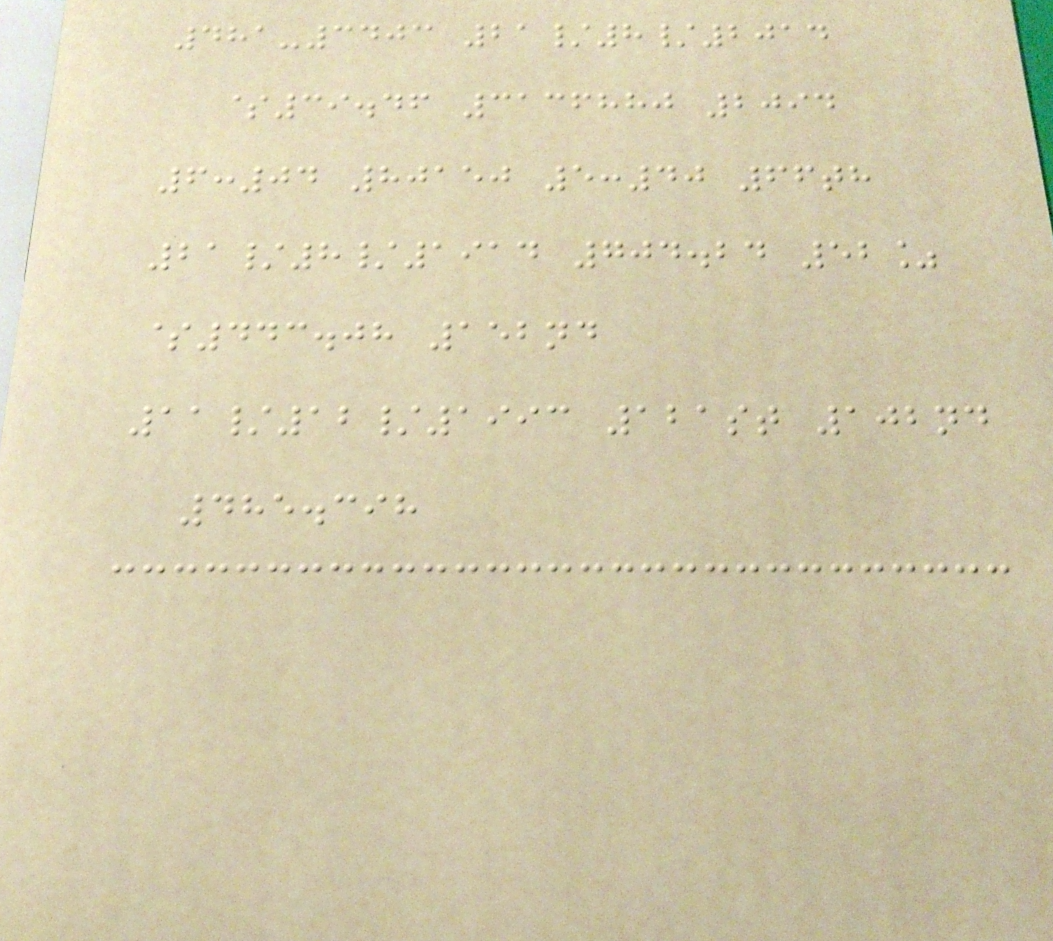481-3403 21/8/2014
$39.46 3136880 2094
6:04 80150 5:40 66th
21/8/1914 704.24 52%
$443.08 152nd
11/12/1993 121st 102nd
485.398
